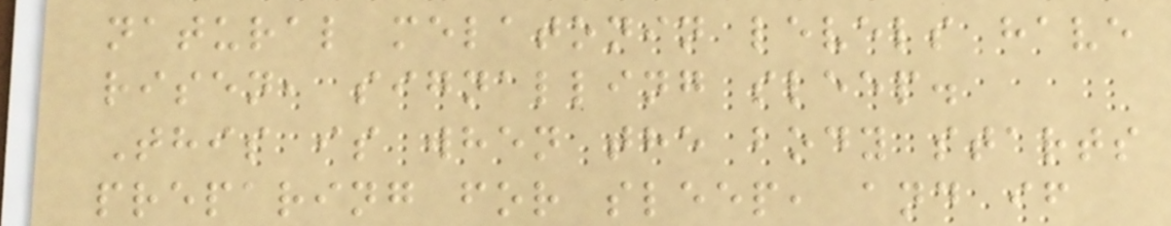natural melatonin levels have
risen, signalling sleep.
This is when the body starts
preparing for sleep, and if
